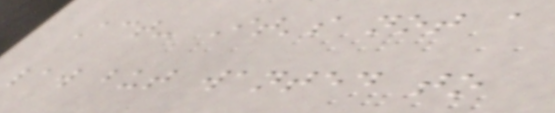Act- It's not a
law but wanted to
